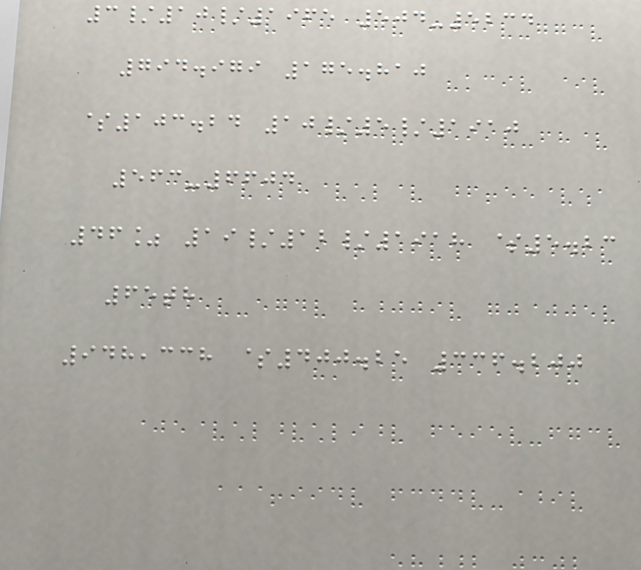3/10/1965 504-5234
794.979 175.810
$103.24 10/5/1910
563-6604
46% 19/12/1918 $5.23
65th
948,338 $400.25 336.200
